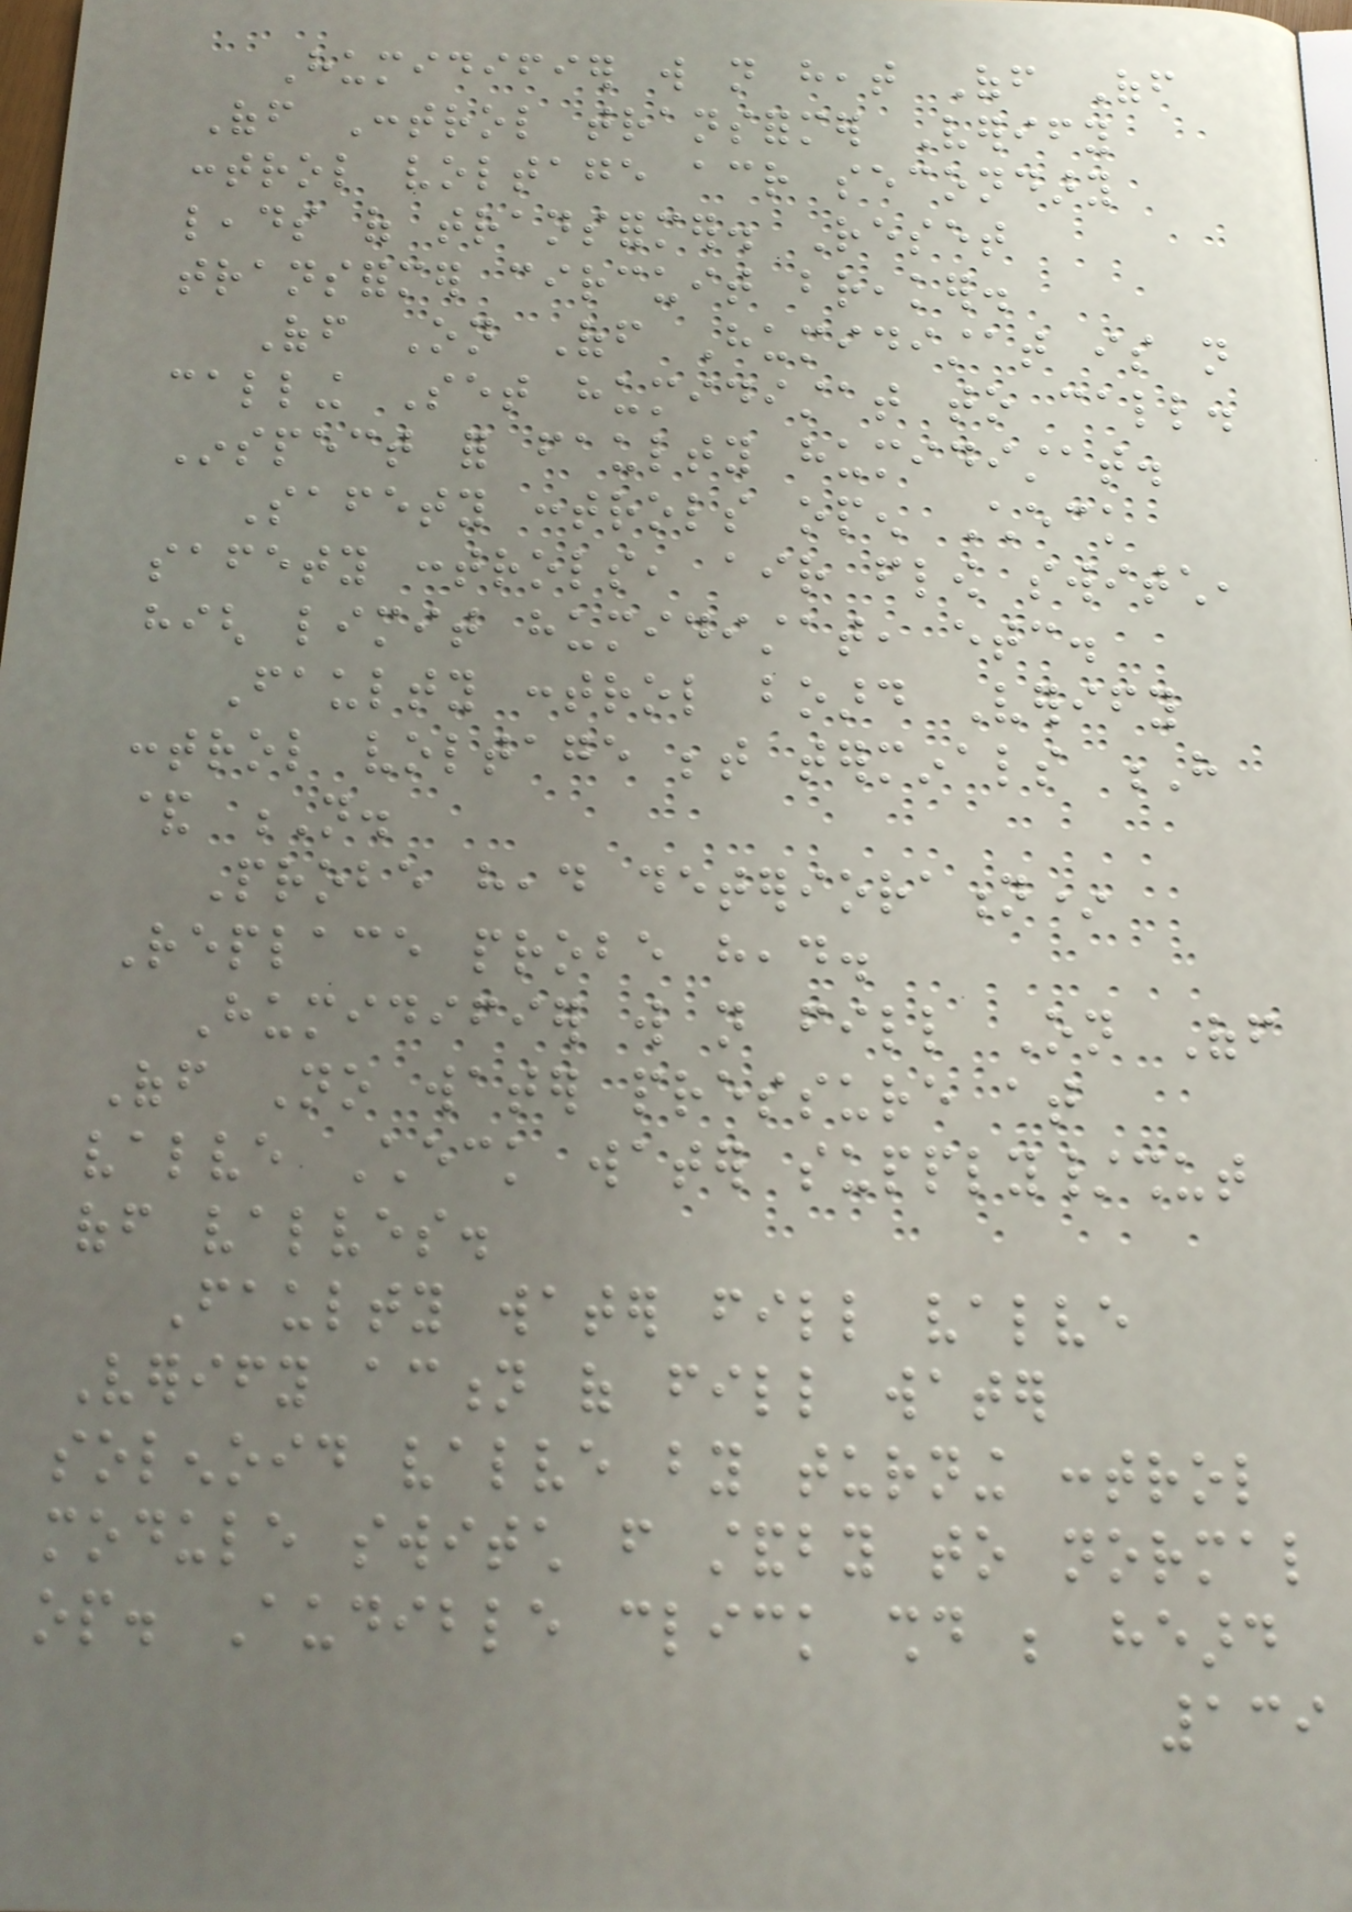Humidifier will not heat Off Off
Off Control transformer Verify
control voltage across secondary
leads of transformer. Reset
transformer circuit breaker.
Off On Off Humidistat is not
calling Set humidistat to call.
Inspect for faulty humidistat.
Safety controls open Check
safety controls, air flow switch,
high limit humidistat, etc.
Faulty control board Verify
control voltage between terminals H
& N.
Probe head deterioration*
Replace probe head.
Humidifier will not fill On Off
Off No water pressure at
valve Check water supply/shut
off valves.
Faulty water fill valve
Verify action of fill water
solenoid valve by turning control
module switch from standby to normal
op. Audible click should be heard
139
